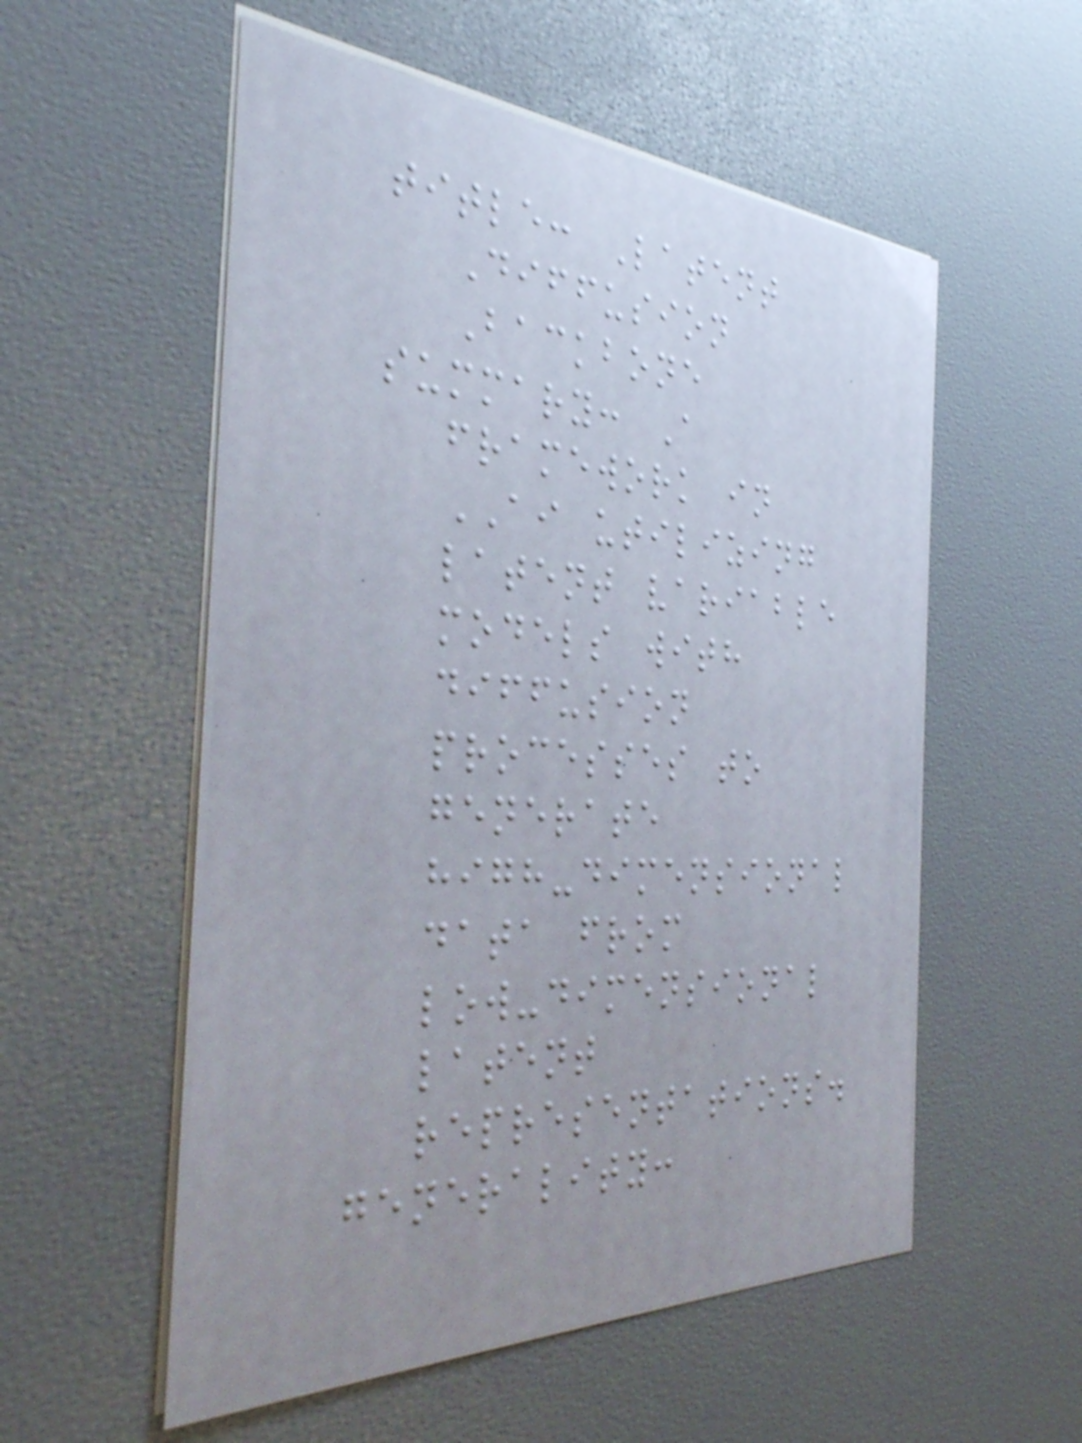title: Latent
Diffusion
Backbone
summary: A
framework in
AI utilizing
latent variable
models with
diffusion
processes to
generate
high-dimensional
data from
low-dimensional
latent
representations.
generality:
